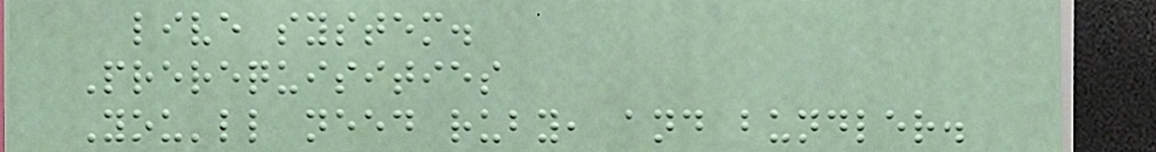live system.
Prerequisities
You'll need ruby, and bundler.
